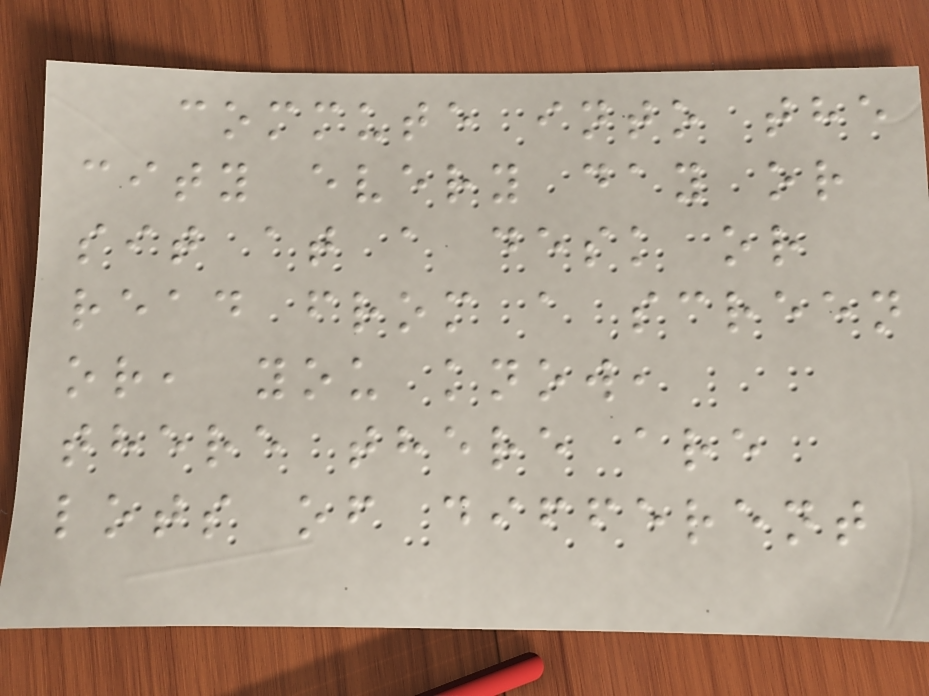commute into the
city every day or
sit at a desk or
read from a screen
or, you know,
there there are
lots of different
